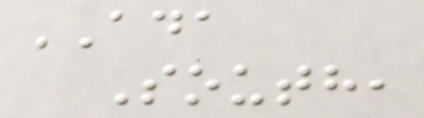ADA
South,
